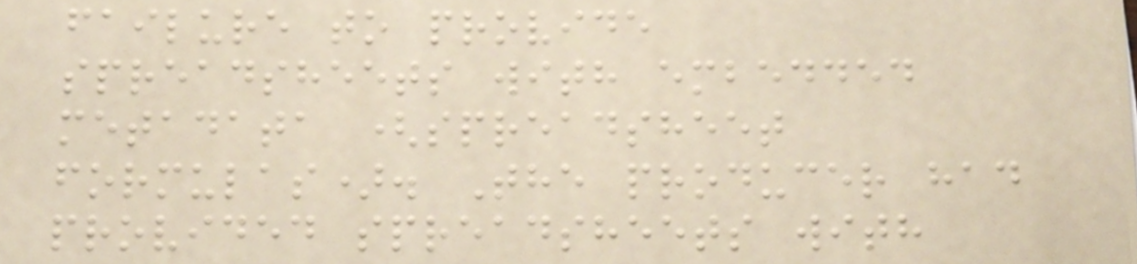failure to provide
spreadsheets with embedded
metadata (spreadsheet
formulas). The producer had
provided spreadsheets with
